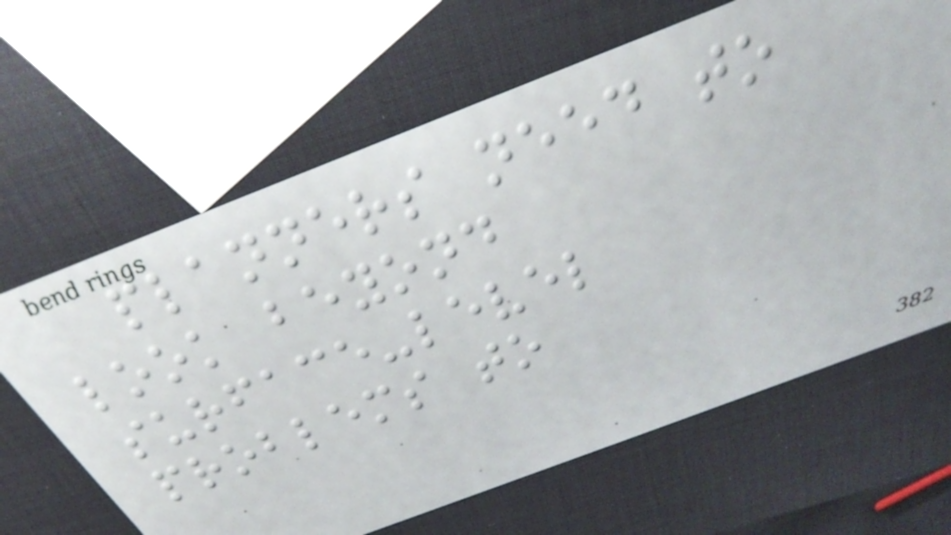planners need to
look beyond
surface-level
problems to
